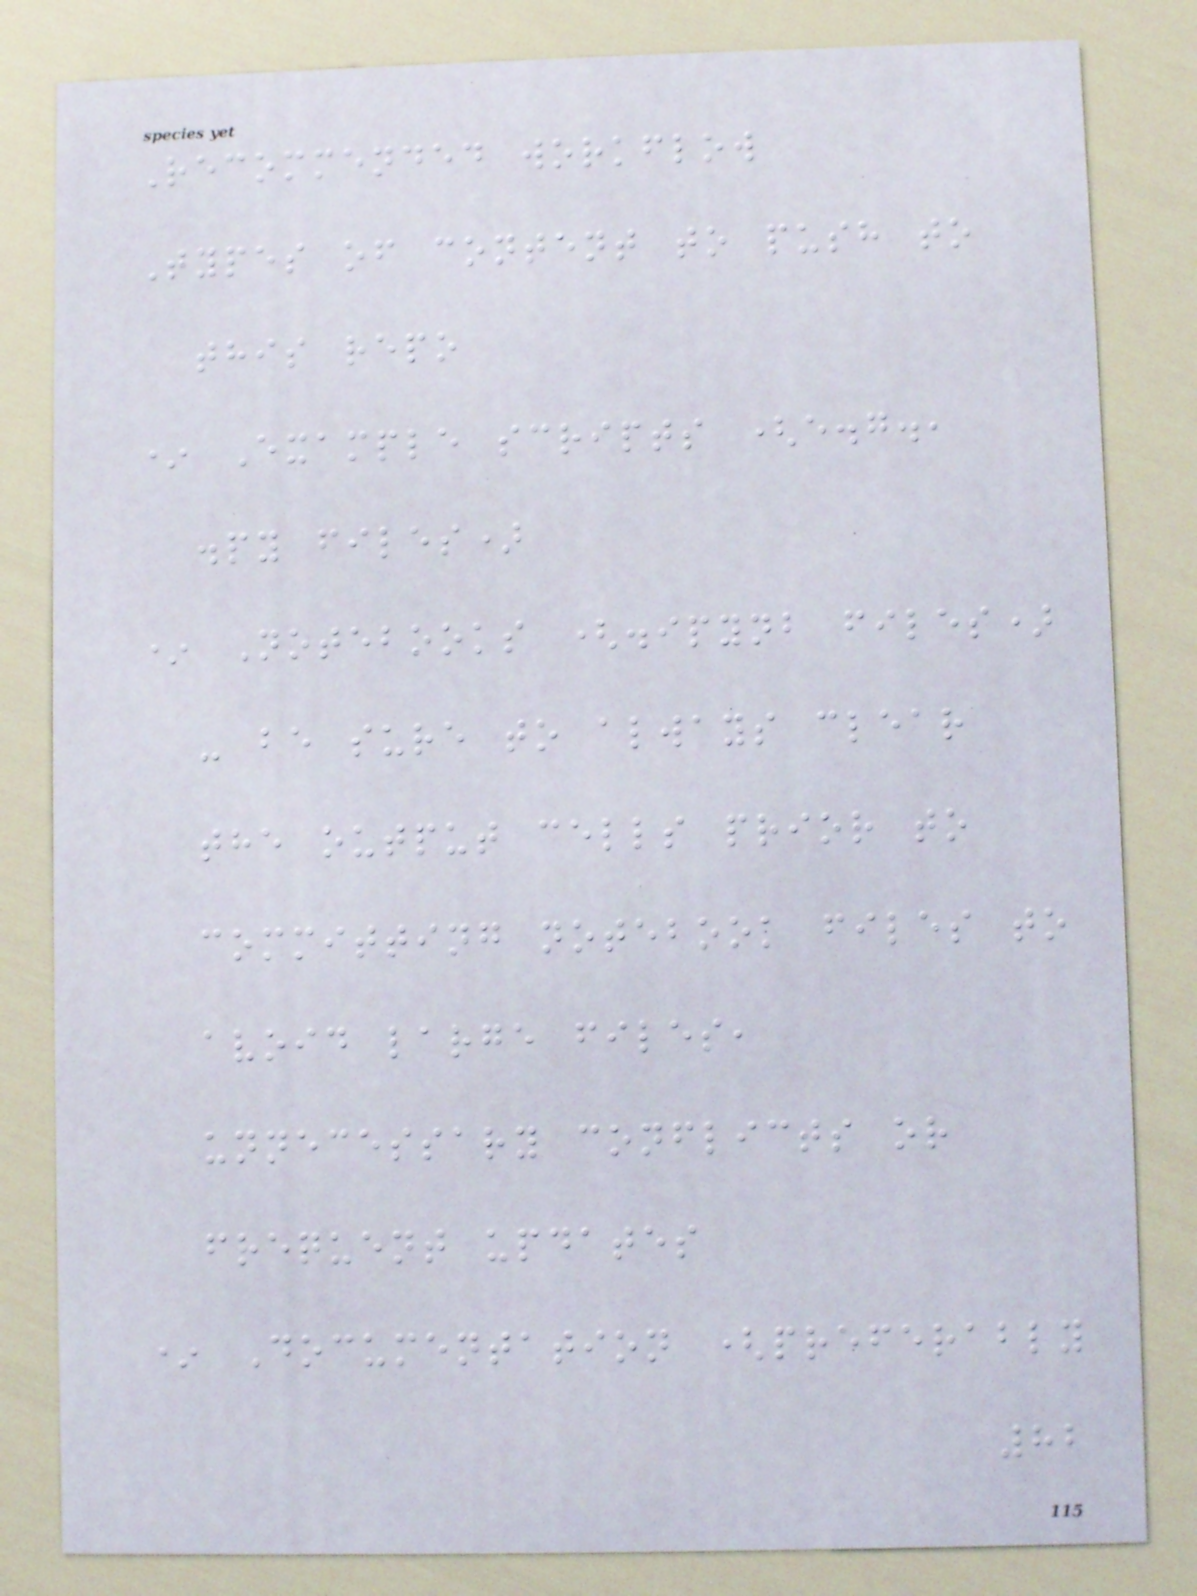Recommended workflow
Types of content to push to
this repo
* Example scripts (e.g.,
.py files)
* Notebooks (.ipynb files)
- be sure to always clear
the output cells prior to
committing notebook files to
avoid large files,
unnecessary conflicts or
frequent updates
* Documentation (preferably
82
